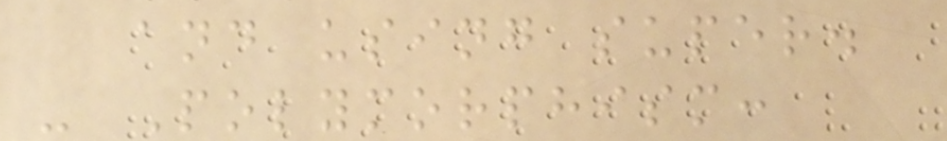and using super.
- Polymorphism:
